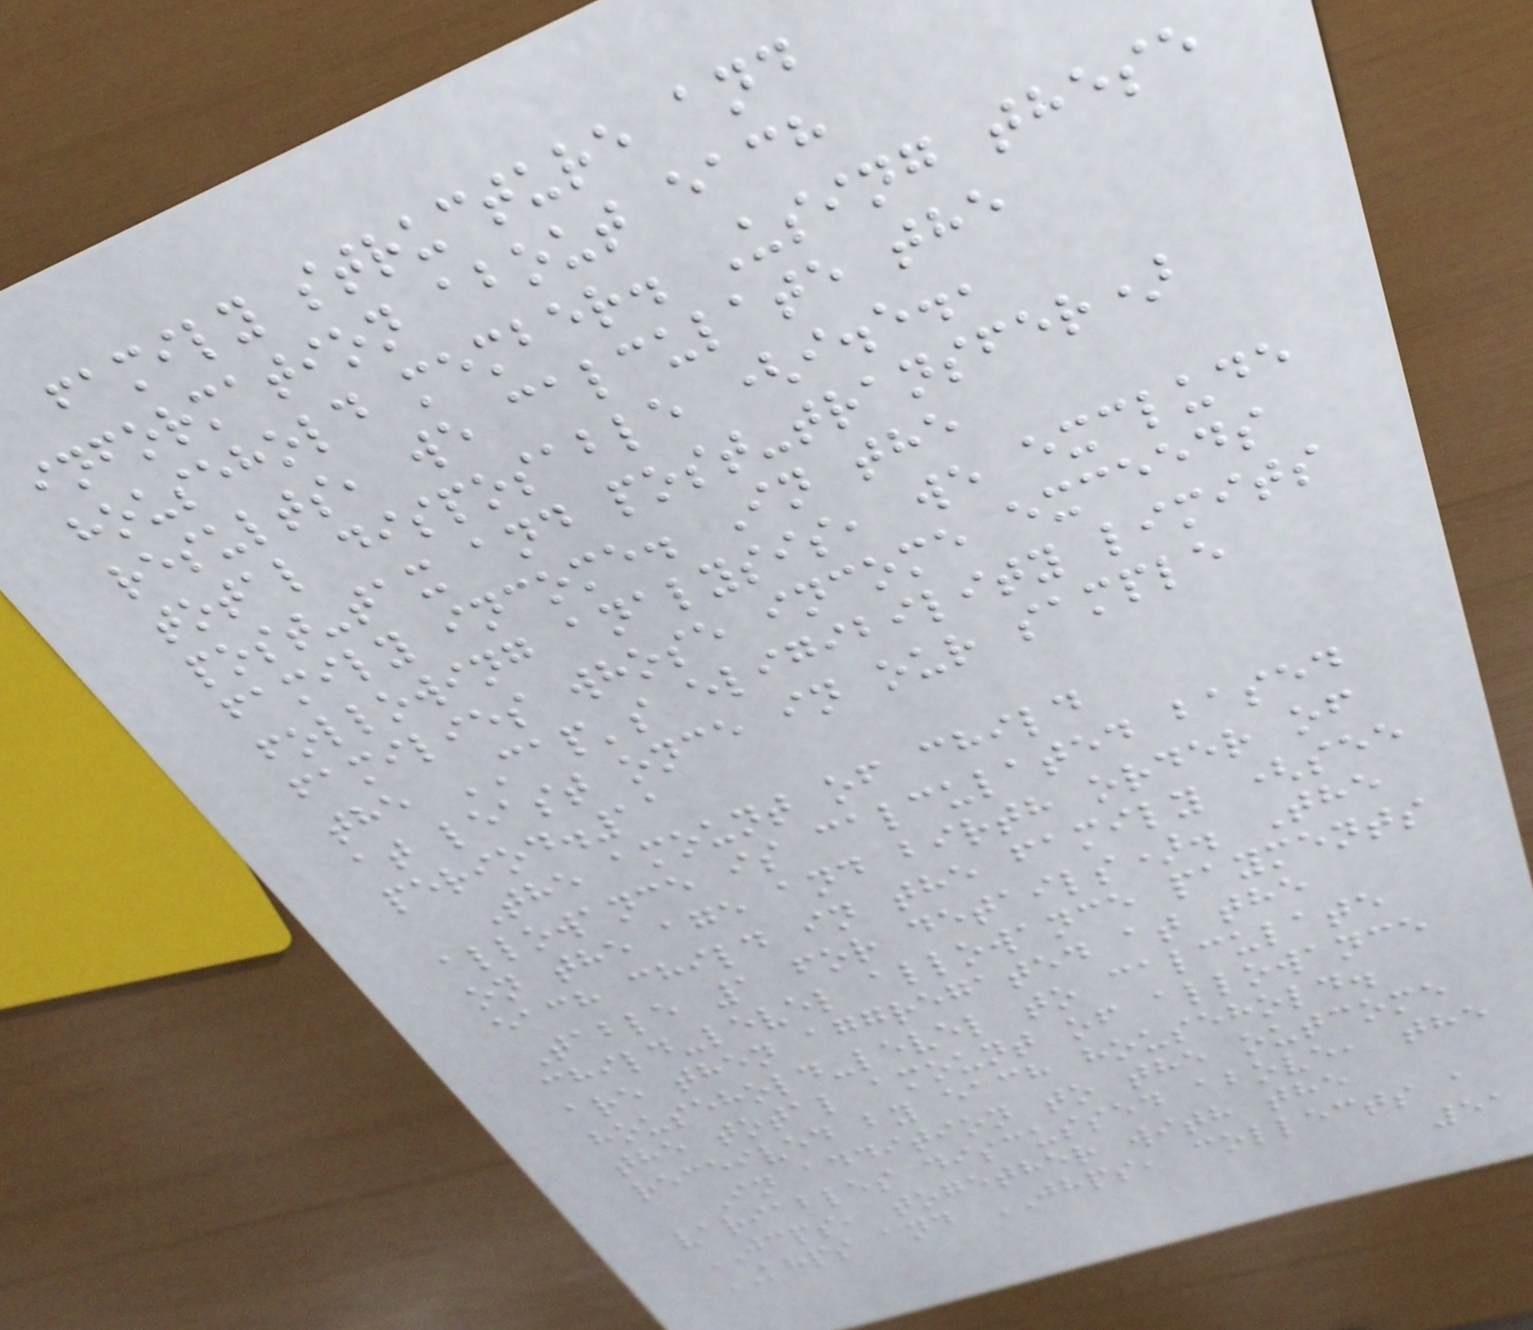family structure and
information about each
household member. Using these
results, we calculate the
total disposable (i.e.,
post-tax and post-transfer)
family income. In the
following analysis, we exclude
families whose income exceeds
the CAP's eligibility limits
at least once in our sample
period.11
The amount of child
allowance is calculated based
on the age and birth order of
each child in the family (see
Table 1 for details). The
child-level allowance payments
are then aggregated at the
household-level to calculate
the total amount of allowance
received by each household.
In addition to the outcome
variables discussed above, the
JCPS, together with the
KHPS and JHPS, collects a
51
